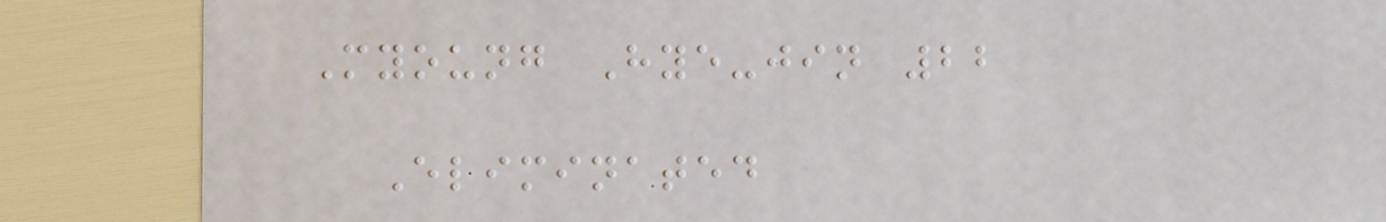Myoung Hye-jin 22
Eliminated
